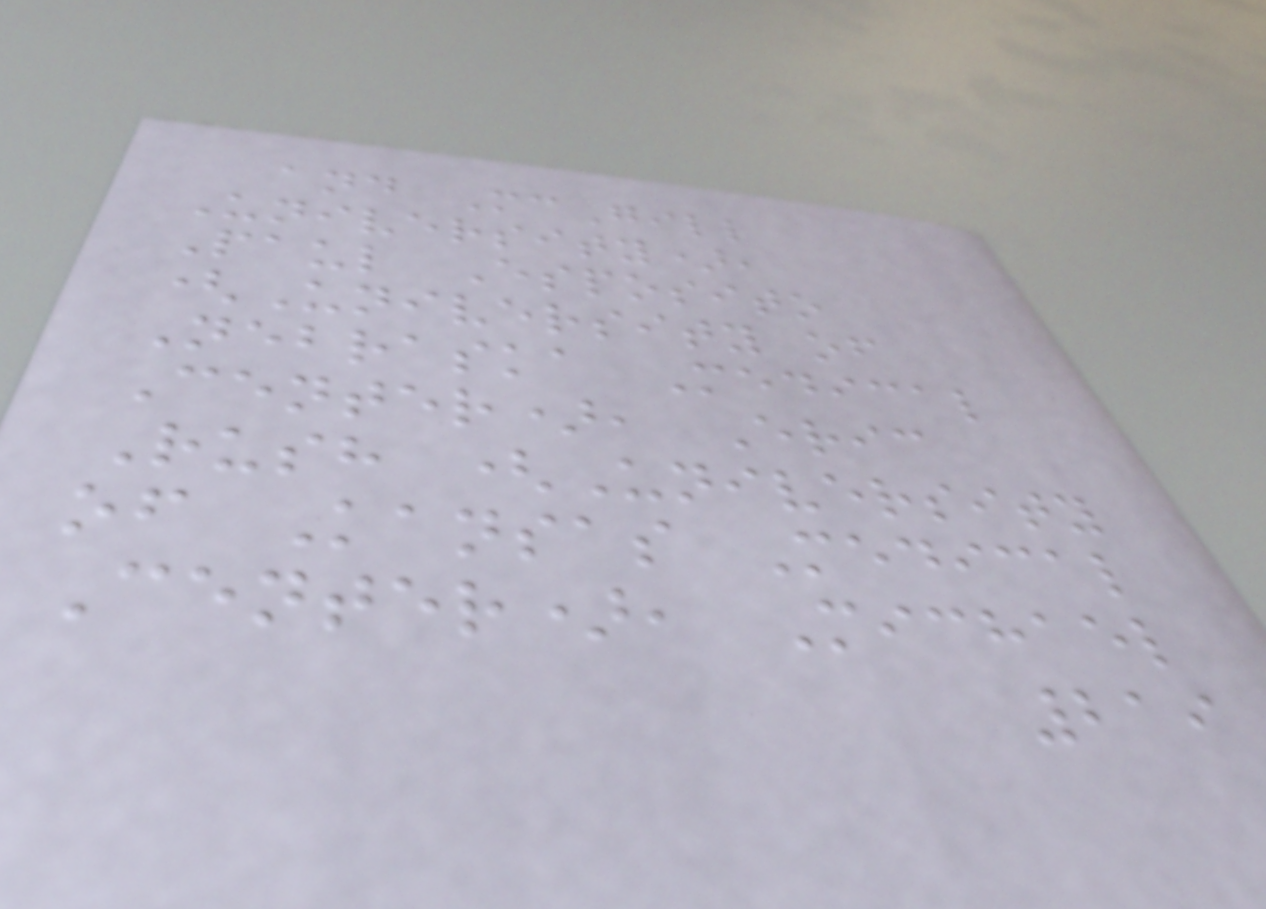and McGill
University),
Paul Esposito
(University of
Nebraska Medical
Center), Eric
Rush (University
of Kansas Medical
Center), Michael
219
